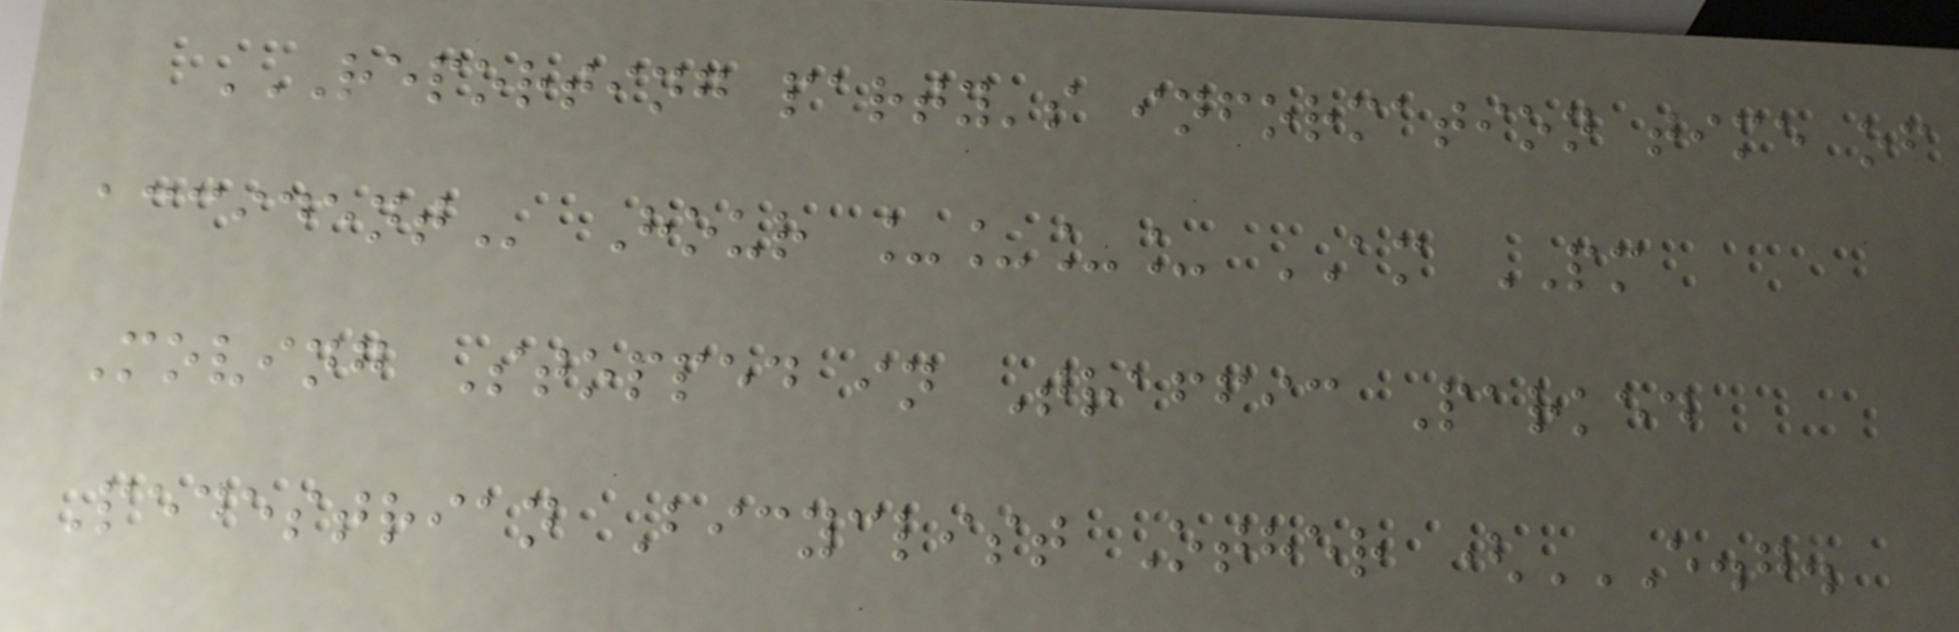REPORTING PARTY'S INFORMATION TIME OF
ACCIDENT Hour ____ AM PM
Moving Stopped in Traffic Parked
Pedestrian Bicyclist Other (E.G.
